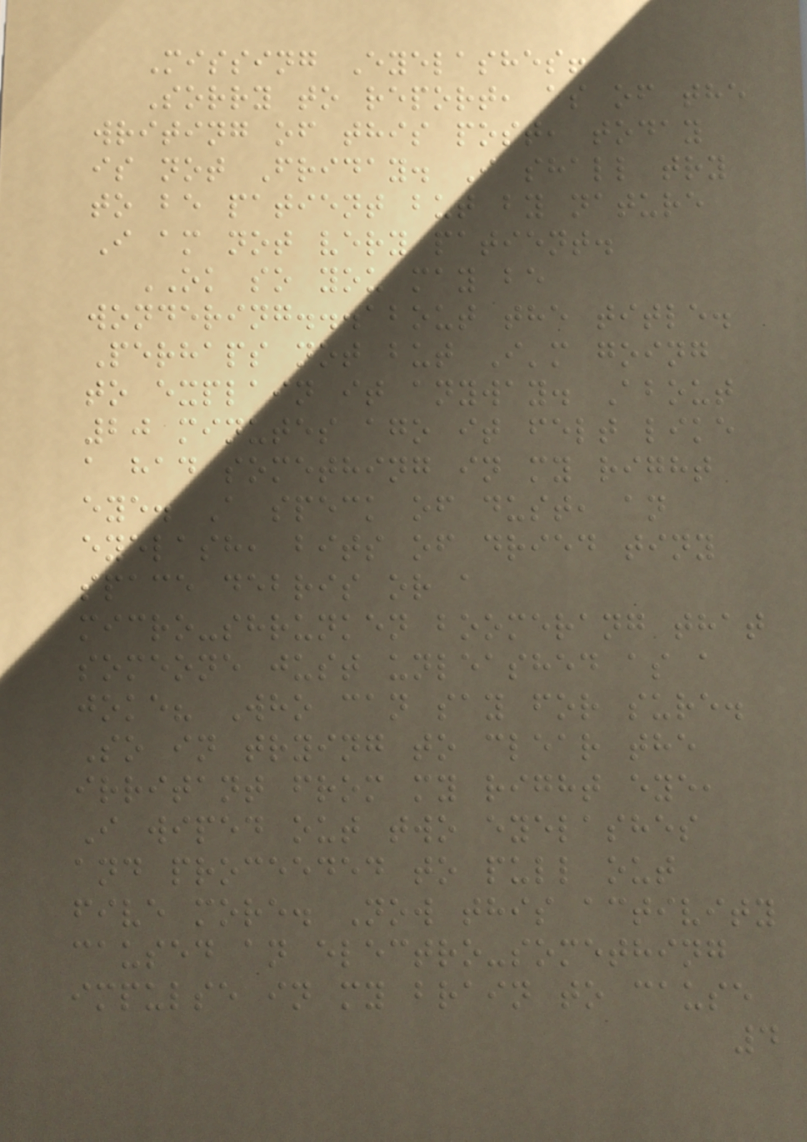Missing Eyelashes!
Sorry to report, as of the
writing of this post, today
is not Friday. I shall try
to be patient but by nature
I am not very patient.
OK so you may be
wondering...about the title.
Perhaps not but I'm going
to explain it anyway. About
20 minutes ago it felt like
a had something in my right
eye. A speck of dust, an
eyelash, bits of dried tiny
space debris or a
micro-shrunken boomerang that
someone just unleashed as a
joke? Who can say for sure.
So in trying to clear the
irritant from my right eye,
I wiped out two eyelashes
and proceeded to pull out
five more. Now this activity
caused an electro-something
impulse in my brain to cause
4
